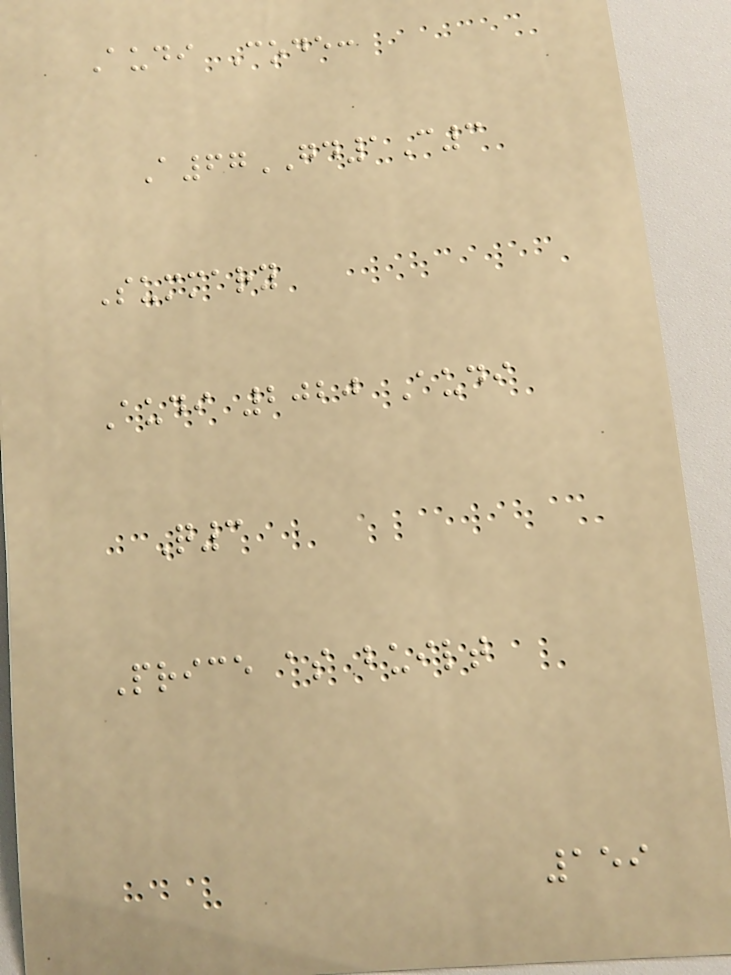Audi Code:
A67GD1C3
Summary
Audi 2020 Audi
Q3
Price as built
159
